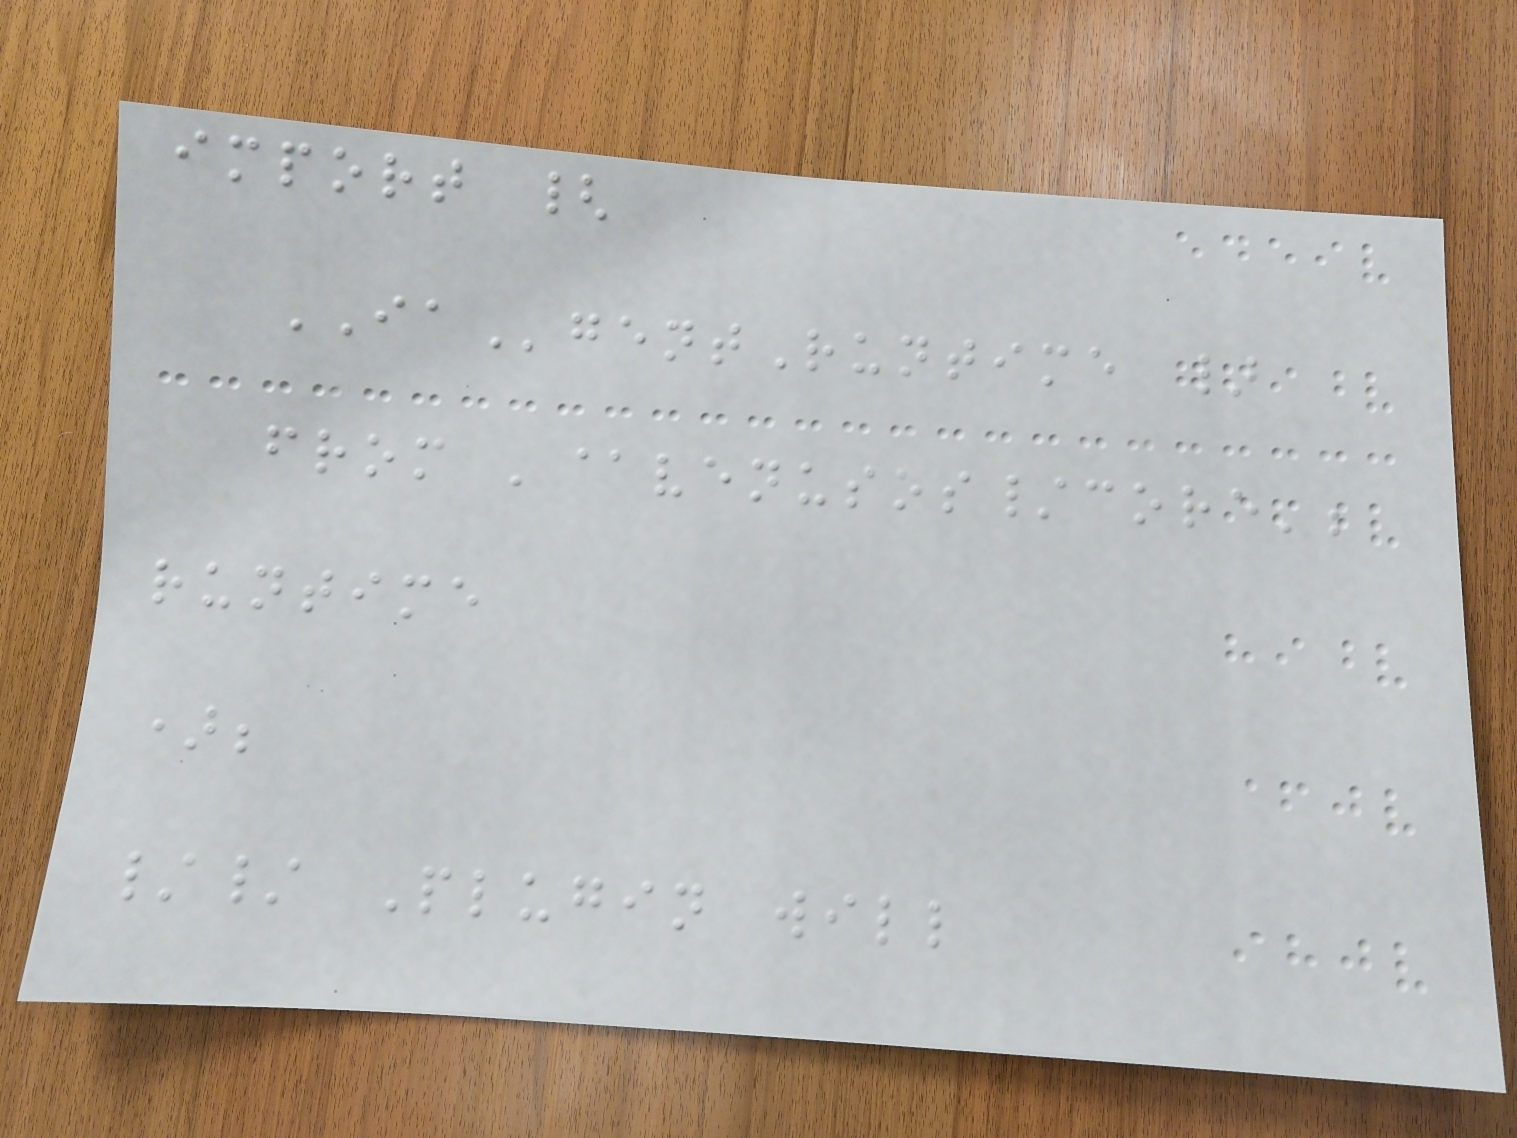import {
IAgentRuntime }
from '@venusos/core';
runtime
);
// Plugin will
